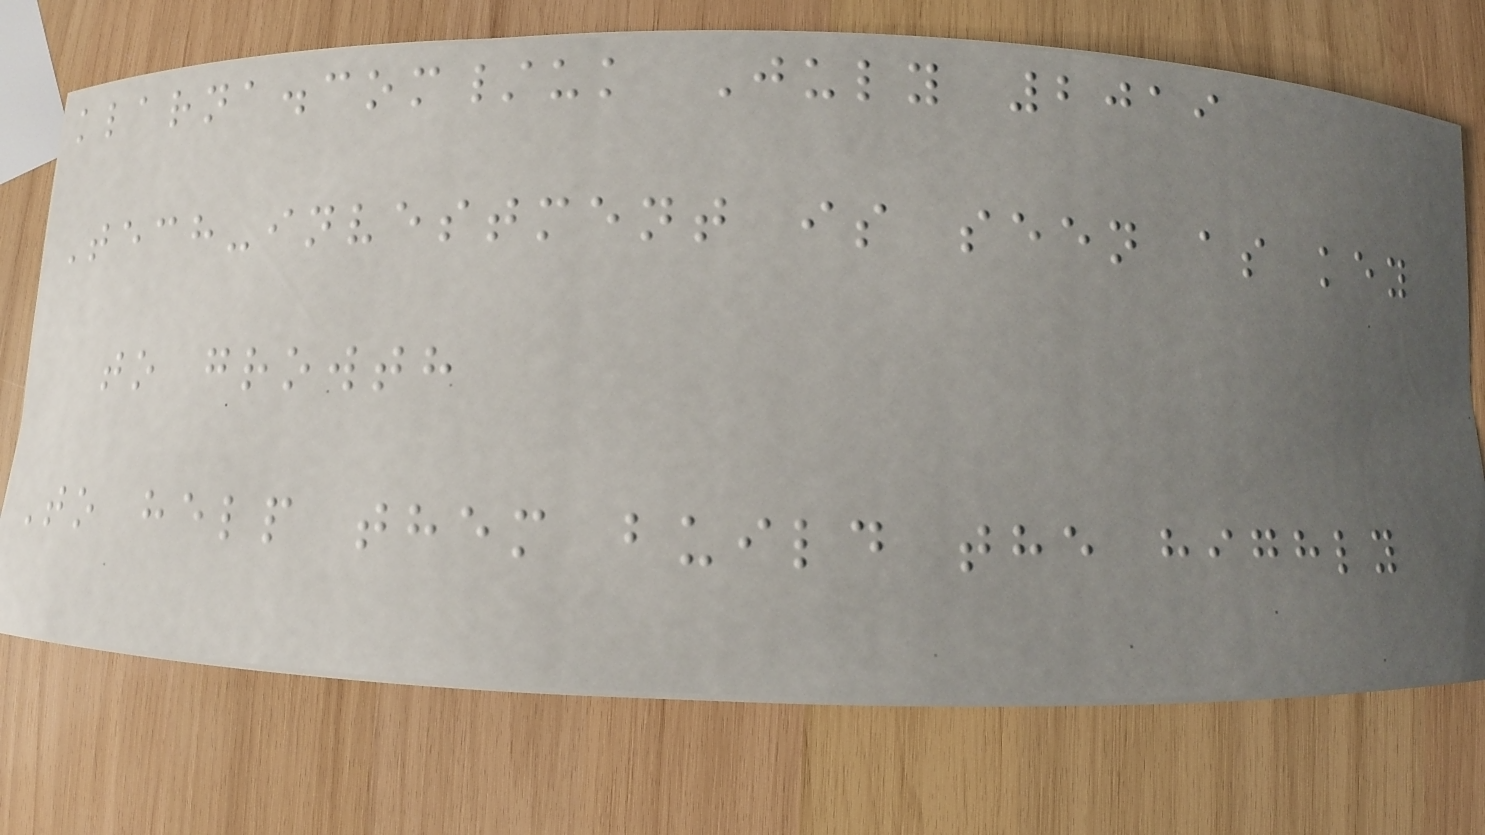klarna.com/uk July 2019
Tech-investment is seen as key
to growth
To help them build the highly
